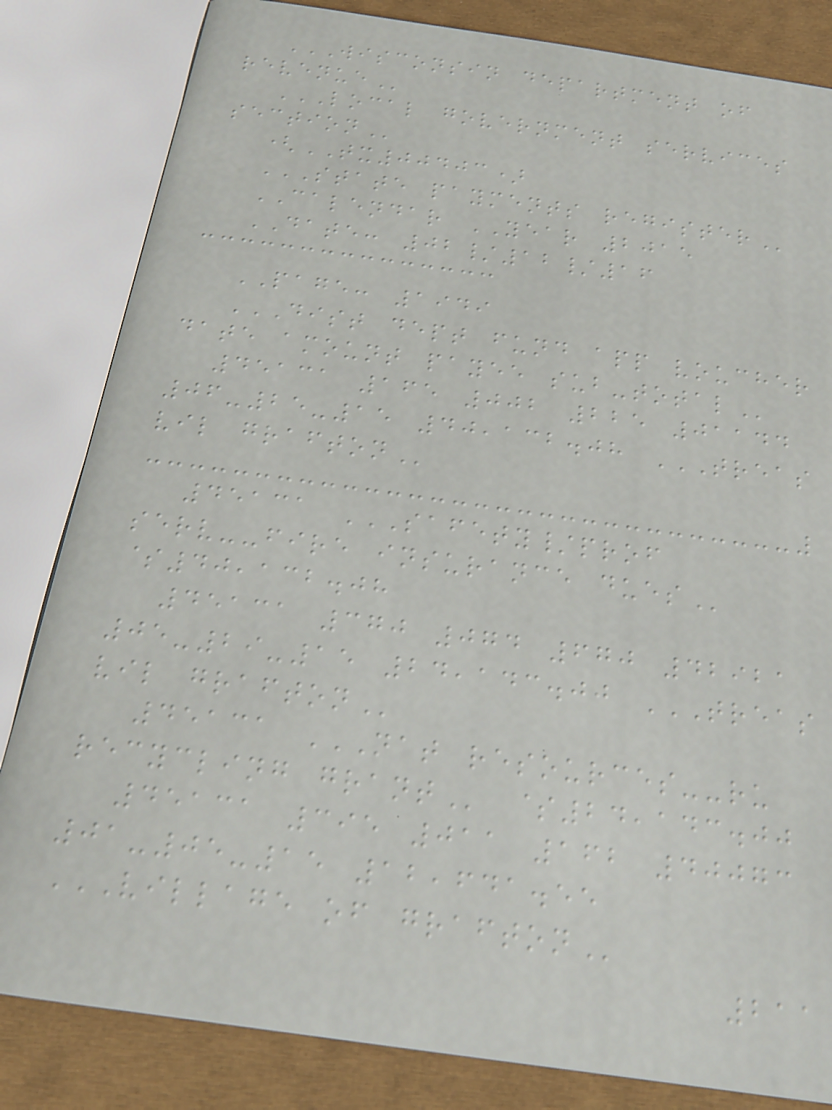WISCONSIN DEPARTMENT OF
REVENUE
LOCAL GOVERNMENT SERVICES
SECTION
(TX00403)
STATE PAYMENTS REGISTER
CALENDAR YEAR 2015
DATE: 02/12/16
PAGE: 1949
DIST DEPT FUND APP VOUCHER
DATE AMOUNT PAYEE SUB-TOTAL
45131 165 002 225 01144
06-25-15 40,132.08 TREAS
VIL GRAFTON
45131 SAFETY/PROF
SERV--FIRE INSURANCE DUES
$40,132.08
45131 370 074 670 42921
05-29-15 24,143.00 TREAS
VIL GRAFTON
45131 NAT RESOURCES--RU
RECYCLING GRANT $24,143.00
45131 395 011 162 40073
01-05-15 12,641.55
VILLAGE OF GRAFTON
211
